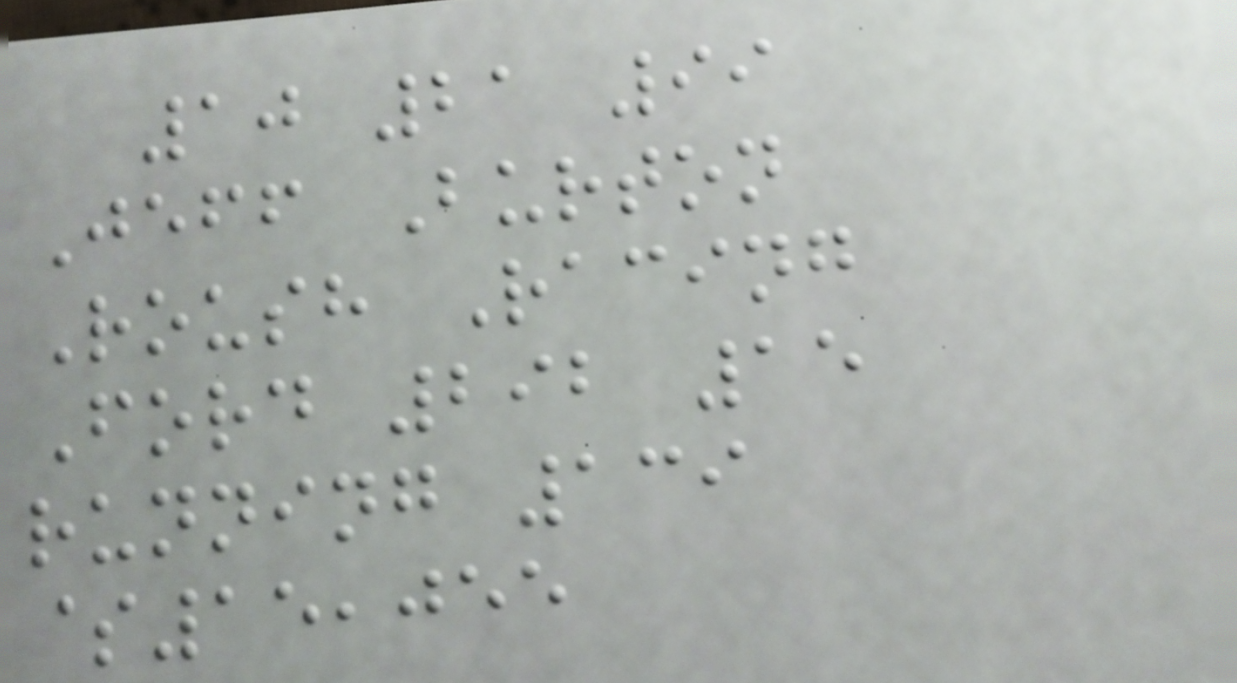10 21 99
Jeff Burton
Roush Racing
Ford 292 15
running 139
$15,055
